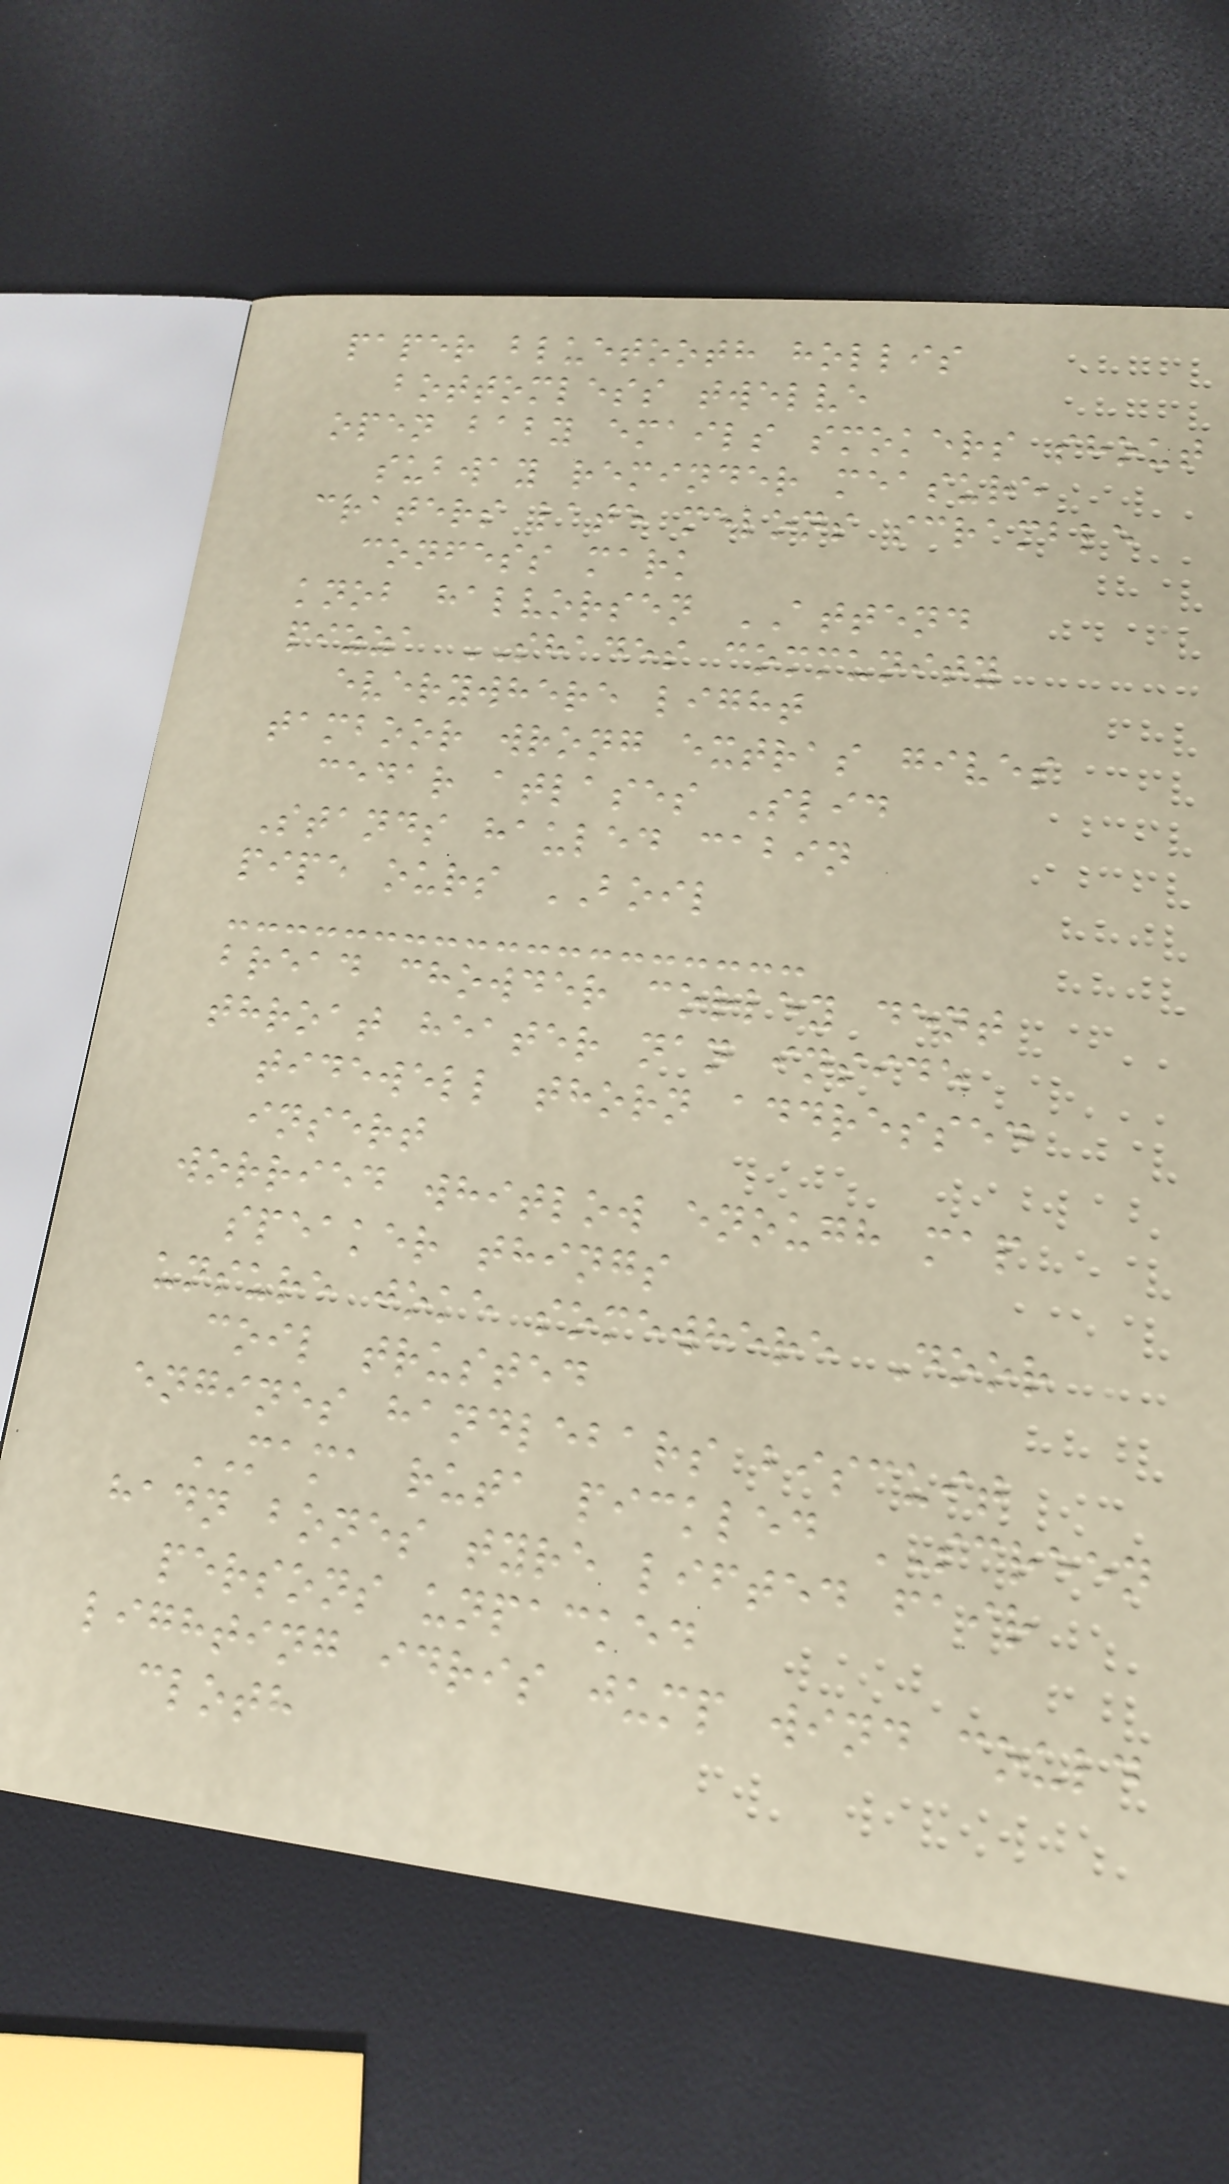paper bluetooth hollis
bottomless twelve
open baby emails smokers shout
subway reminder measure
craters late melons scramble
confess mark
knob halvorsen ATTEND
pizza SHADES community
everywhere light
tamboor wrong extras gives
cedar atlases Slid
Stands hauled cabin
pipe ours BOIL
bread chowder corley dent
throat heater nan inside
tidewell thorn addressed
insert
worried whitlow enough map
speaker things
unsure joke somewhere Door
coil trusted
engines handlebars biscuit
MAMA ruta pickled SCREEN
hadn bones tyre lifted fair
persons unpacked
lighting idris jump wind could
cloth
